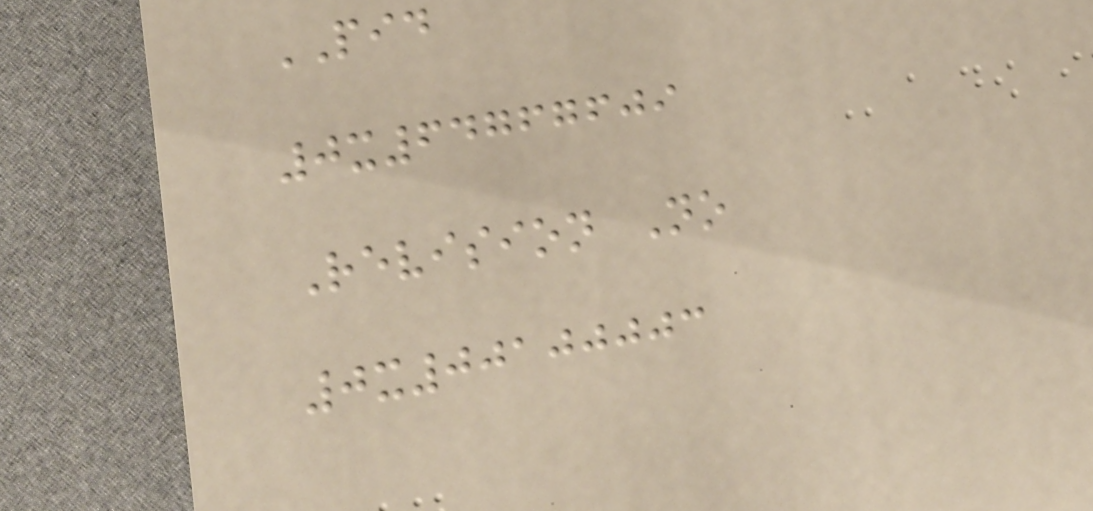PID
0x64767609
Revision No
0x00100003
